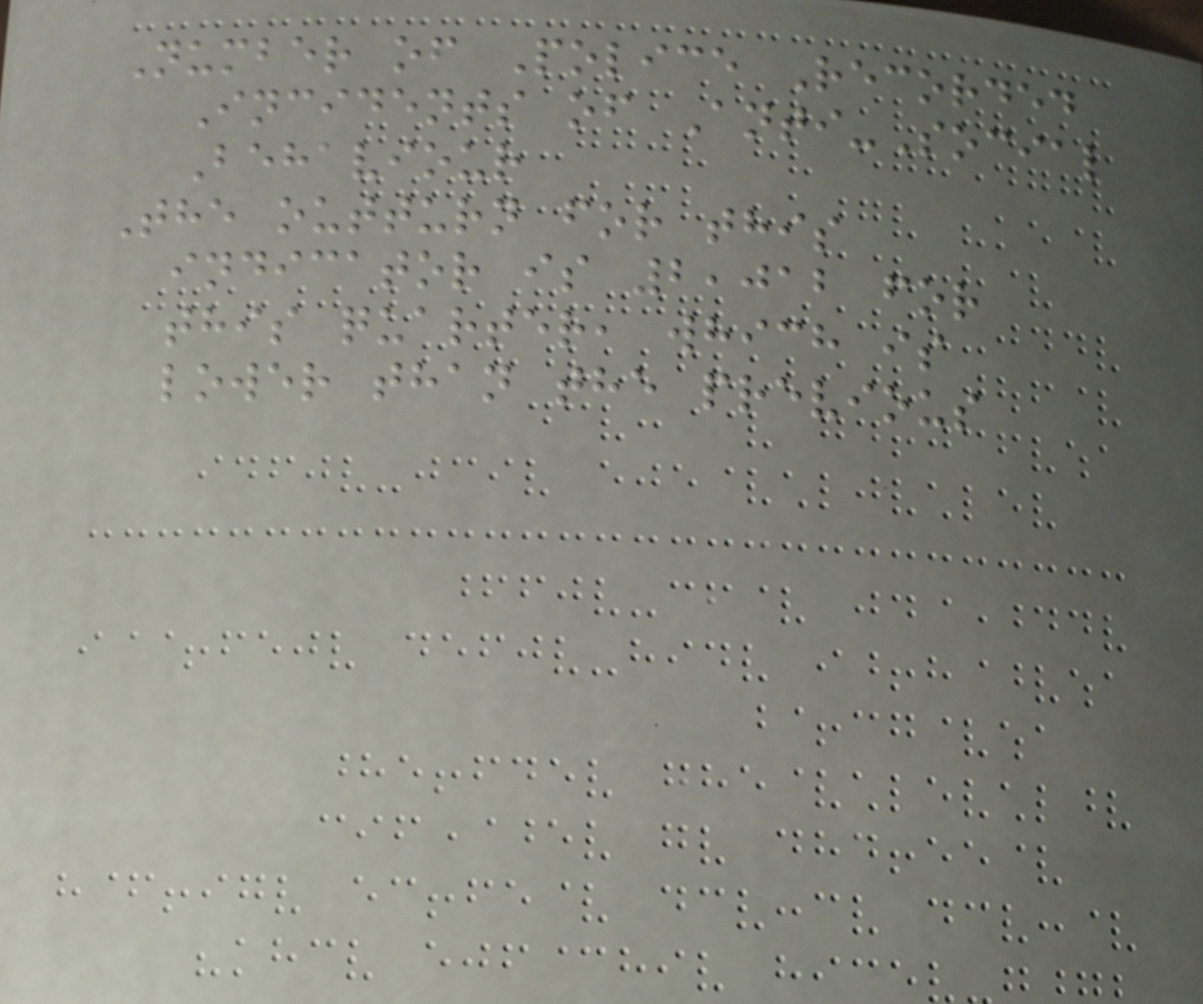Number of Police Recorded
Incidents of Anti-Social
Behaviour
The outturn for this
indicator is 2,012 for
this quarter, which is
lower than the previous
